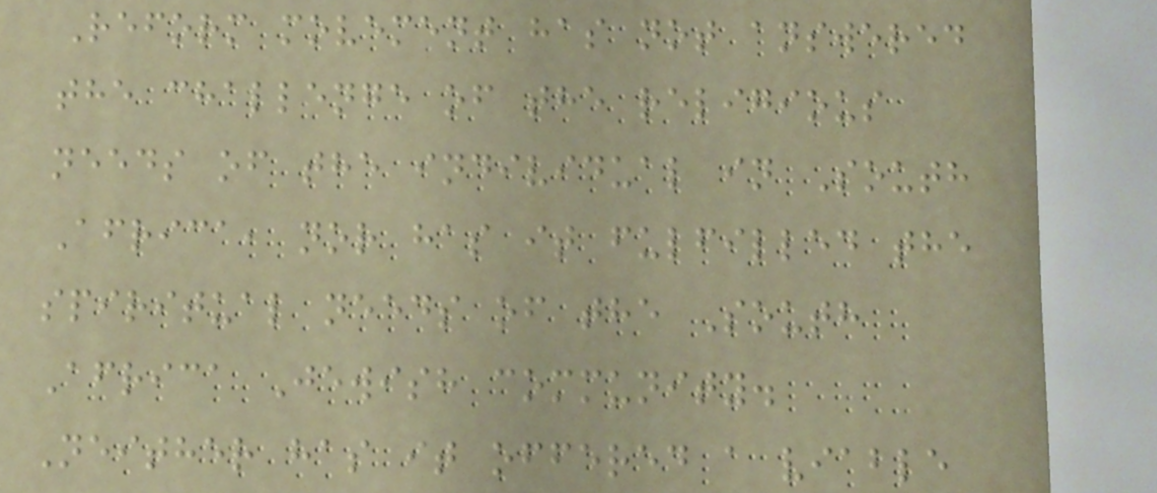Reform movement has not answered
the challenge of the religious
needs of the individual in South
Africa, nor has it fulfilled the
spiritual needs of the South
Africa Jewish community.
Neither has it offered a viable
